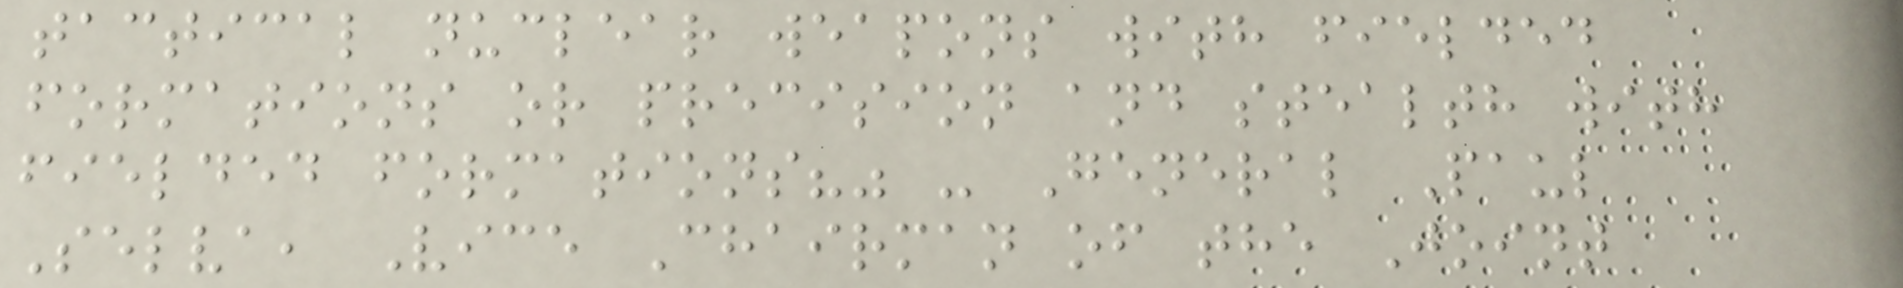tactical nuclear weapons with fielded
formations or precision and stealth with
fielded formations?" - General Paul
Selva, Vice Chairman of the Joint
